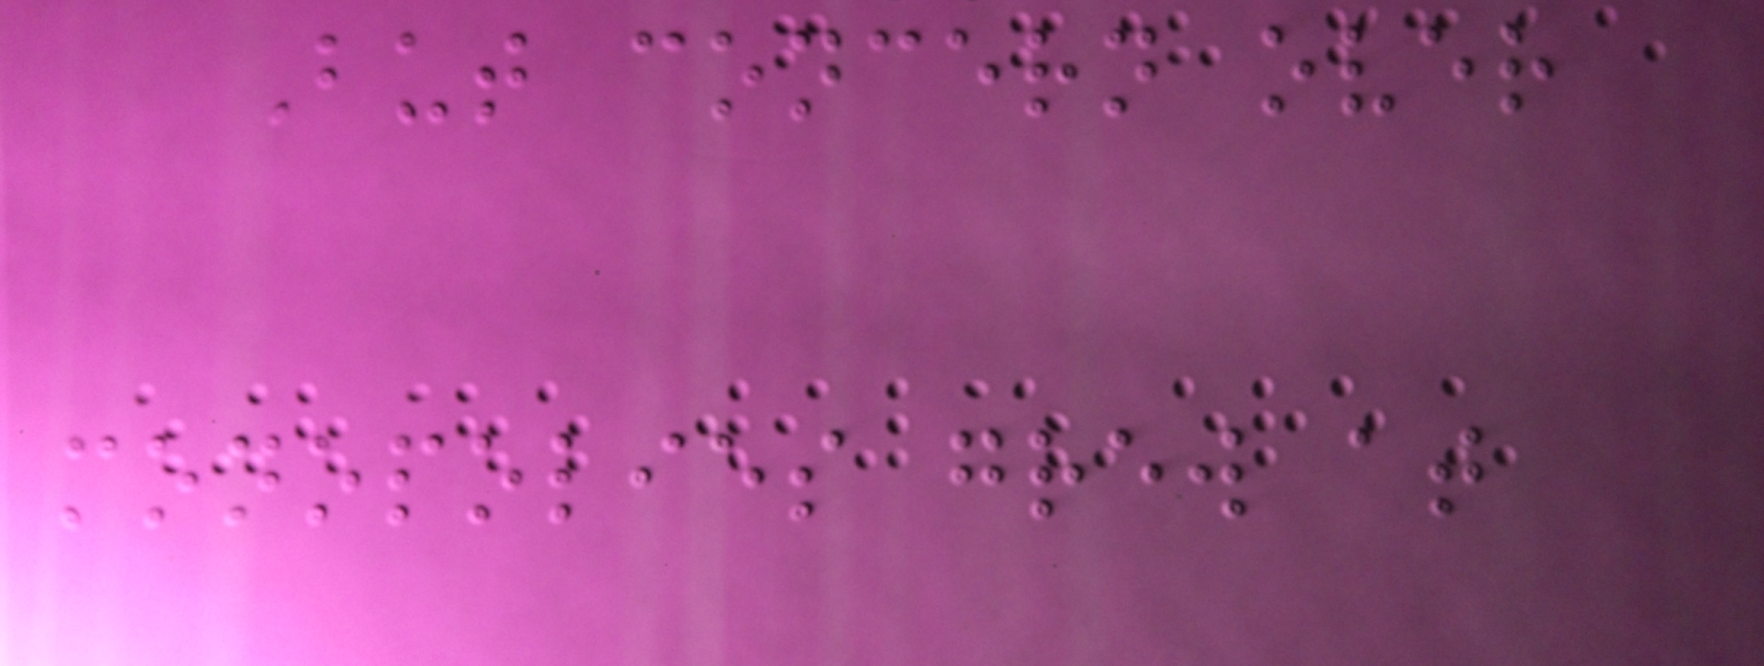But concern over
monopolies grew at
